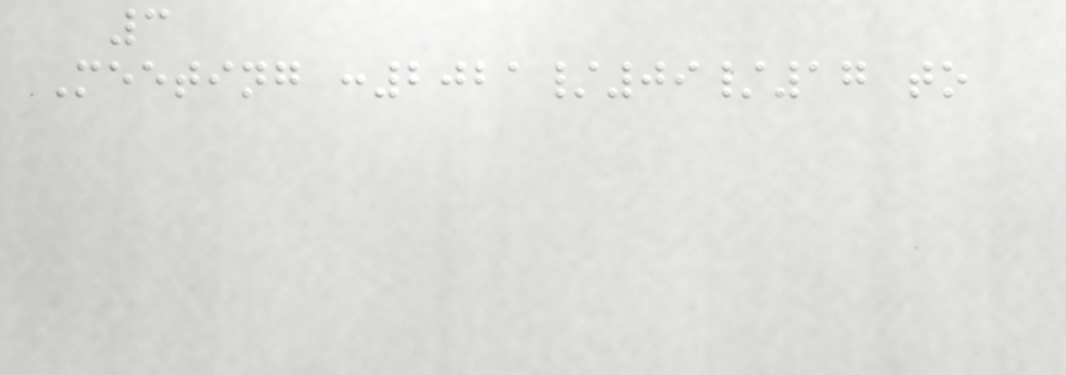3
Meeting :2021/09/17 to
